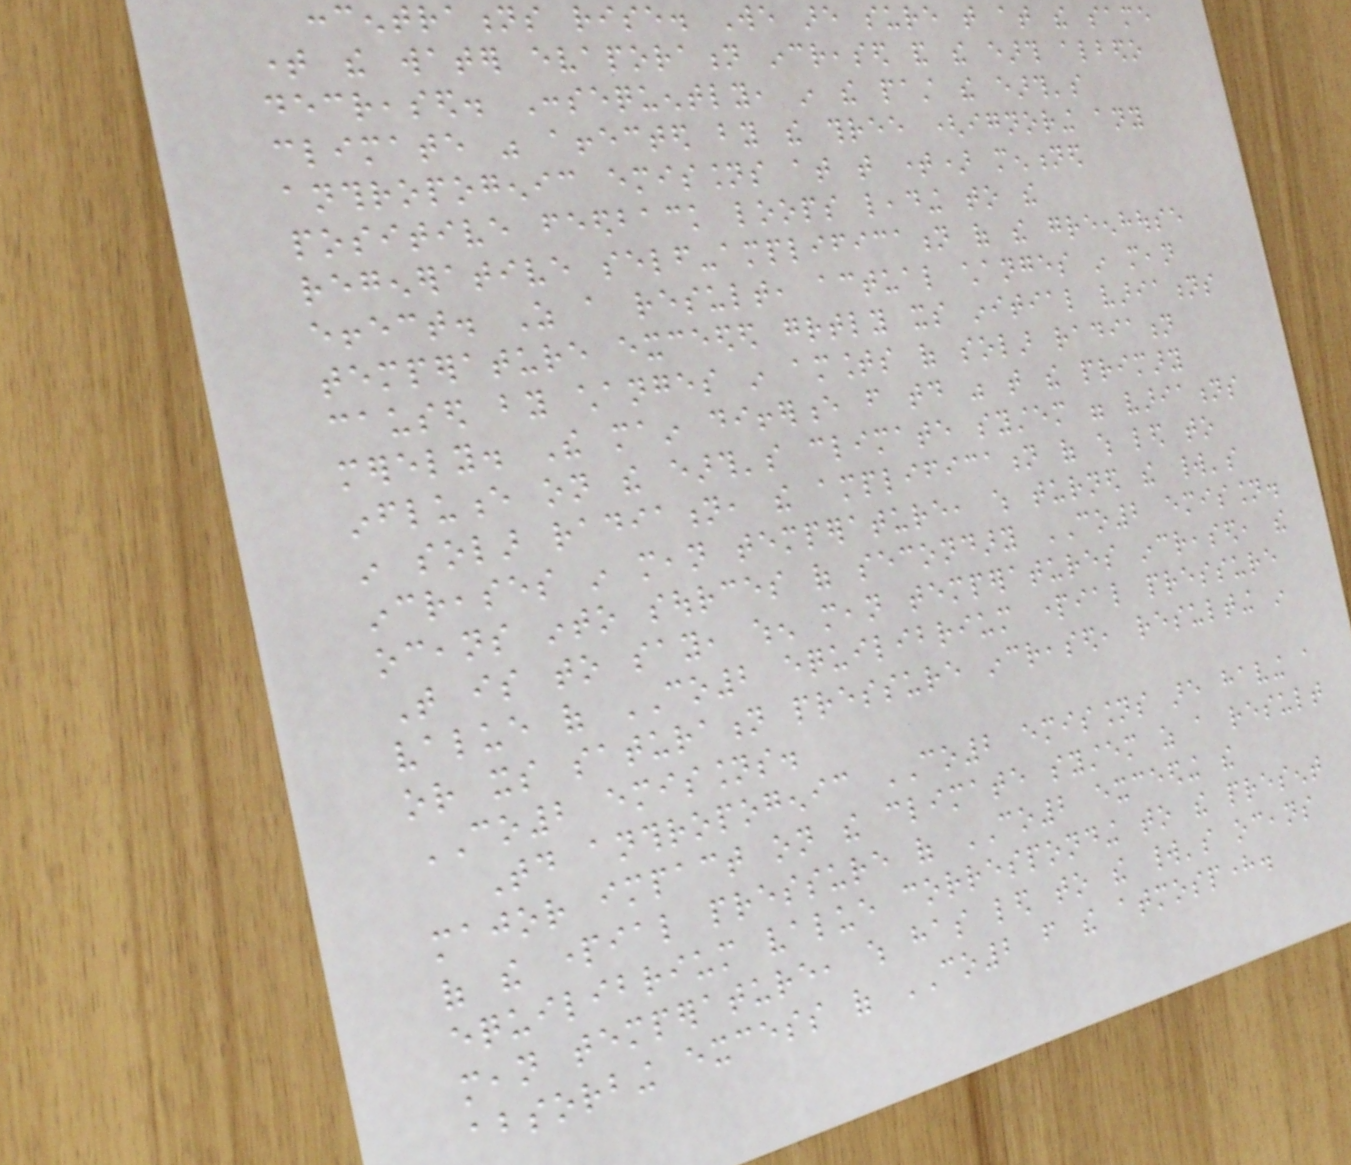concentrations rise. We are sure that at the same
time the water evaporation increased and the earth albedo
decreased. Consequently, in the past the earth's
climate was affected by the three (ignoring any
anthropogenic emissions at that time) mentioned
positive feedback loops leading to the
regenerative self-amplification of the greenhouse
effect. As a result, actual changes in mean
temperature exceeded greatly its initial variations
caused by changes in amounts of solar radiation
merely. The main difference from today was that the primary
influence on the earth's climate system were variations
in solar radiation, the amplification of which led to
increases in mean temperature, which turned the world's
oceans into sources of secondary CO2 emission.
That is to say, when mean temperatures increased, the
value of CO2 equilibrium partial pressure
or its saturation pressure increased, resulting in
CO2 emissions.
Today anthropogenic CO2 emissions are having a
major impact on the climate system as a result
of the partial pressure of CO2 exceeding the
equilibrium value corresponding to the present
mean temperature, which has led to the world's oceans
absorbing excess of CO2 from the atmosphere.
